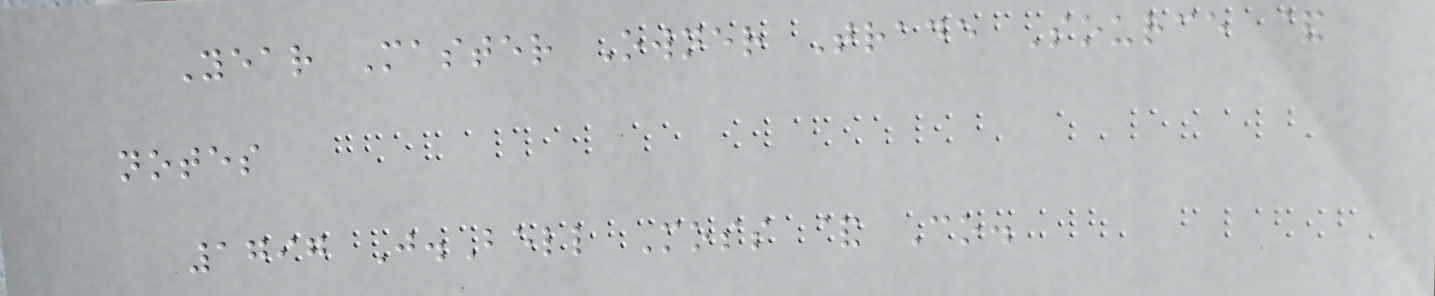Year Master Owner Trade Source &
notes
1797 J.Bell Moss & Co.
